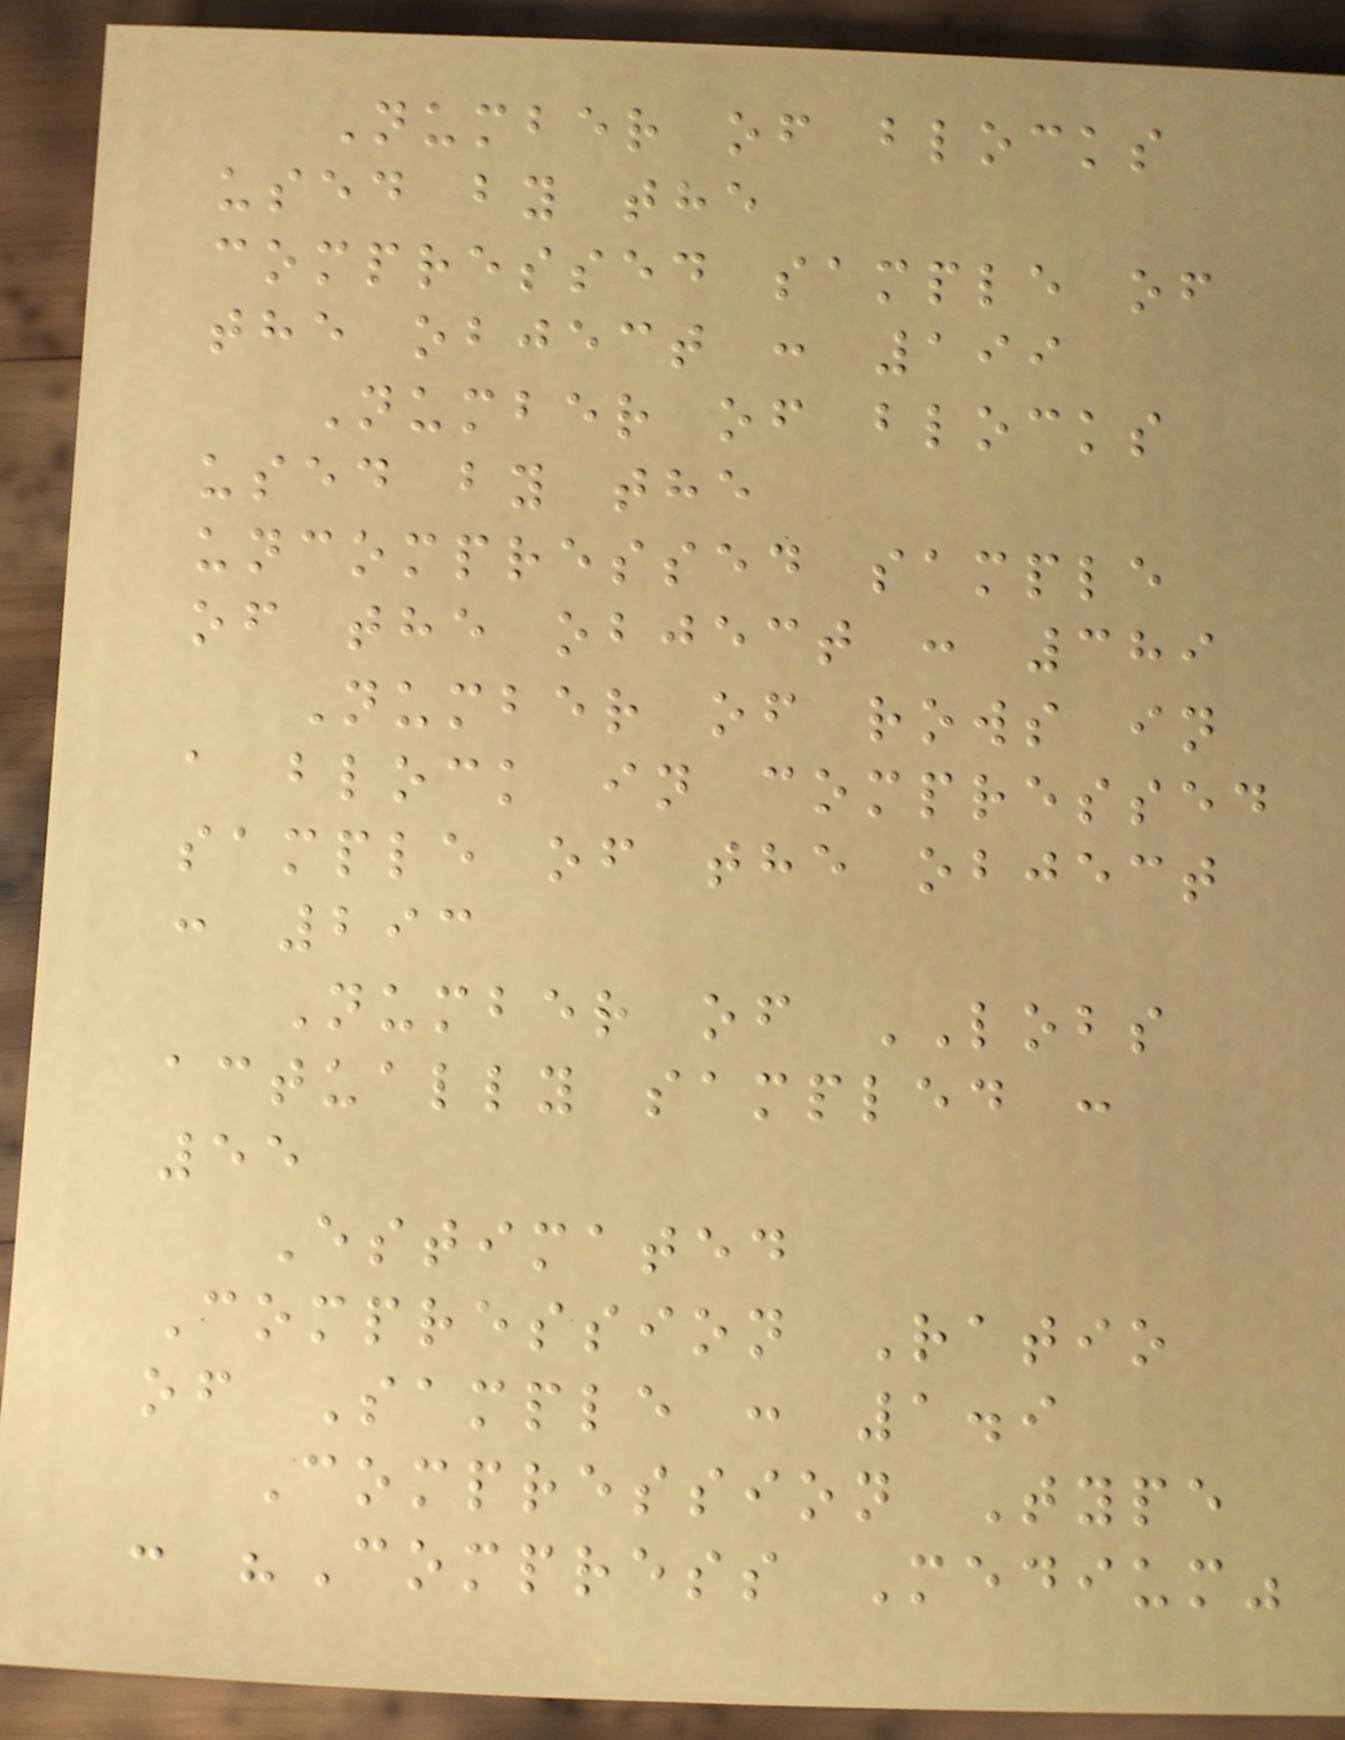Number of blocks
used by the
compressed sample of
the object : 199
Number of blocks
used by the
uncompressed sample
of the object : 389
Number of rows in
a block in compressed
sample of the object
: 293
Number of LOBS
actually sampled :
55
Estimated
Compression Ratio
of Sample : 1.9
Compression Type
: "Compress Medium"
